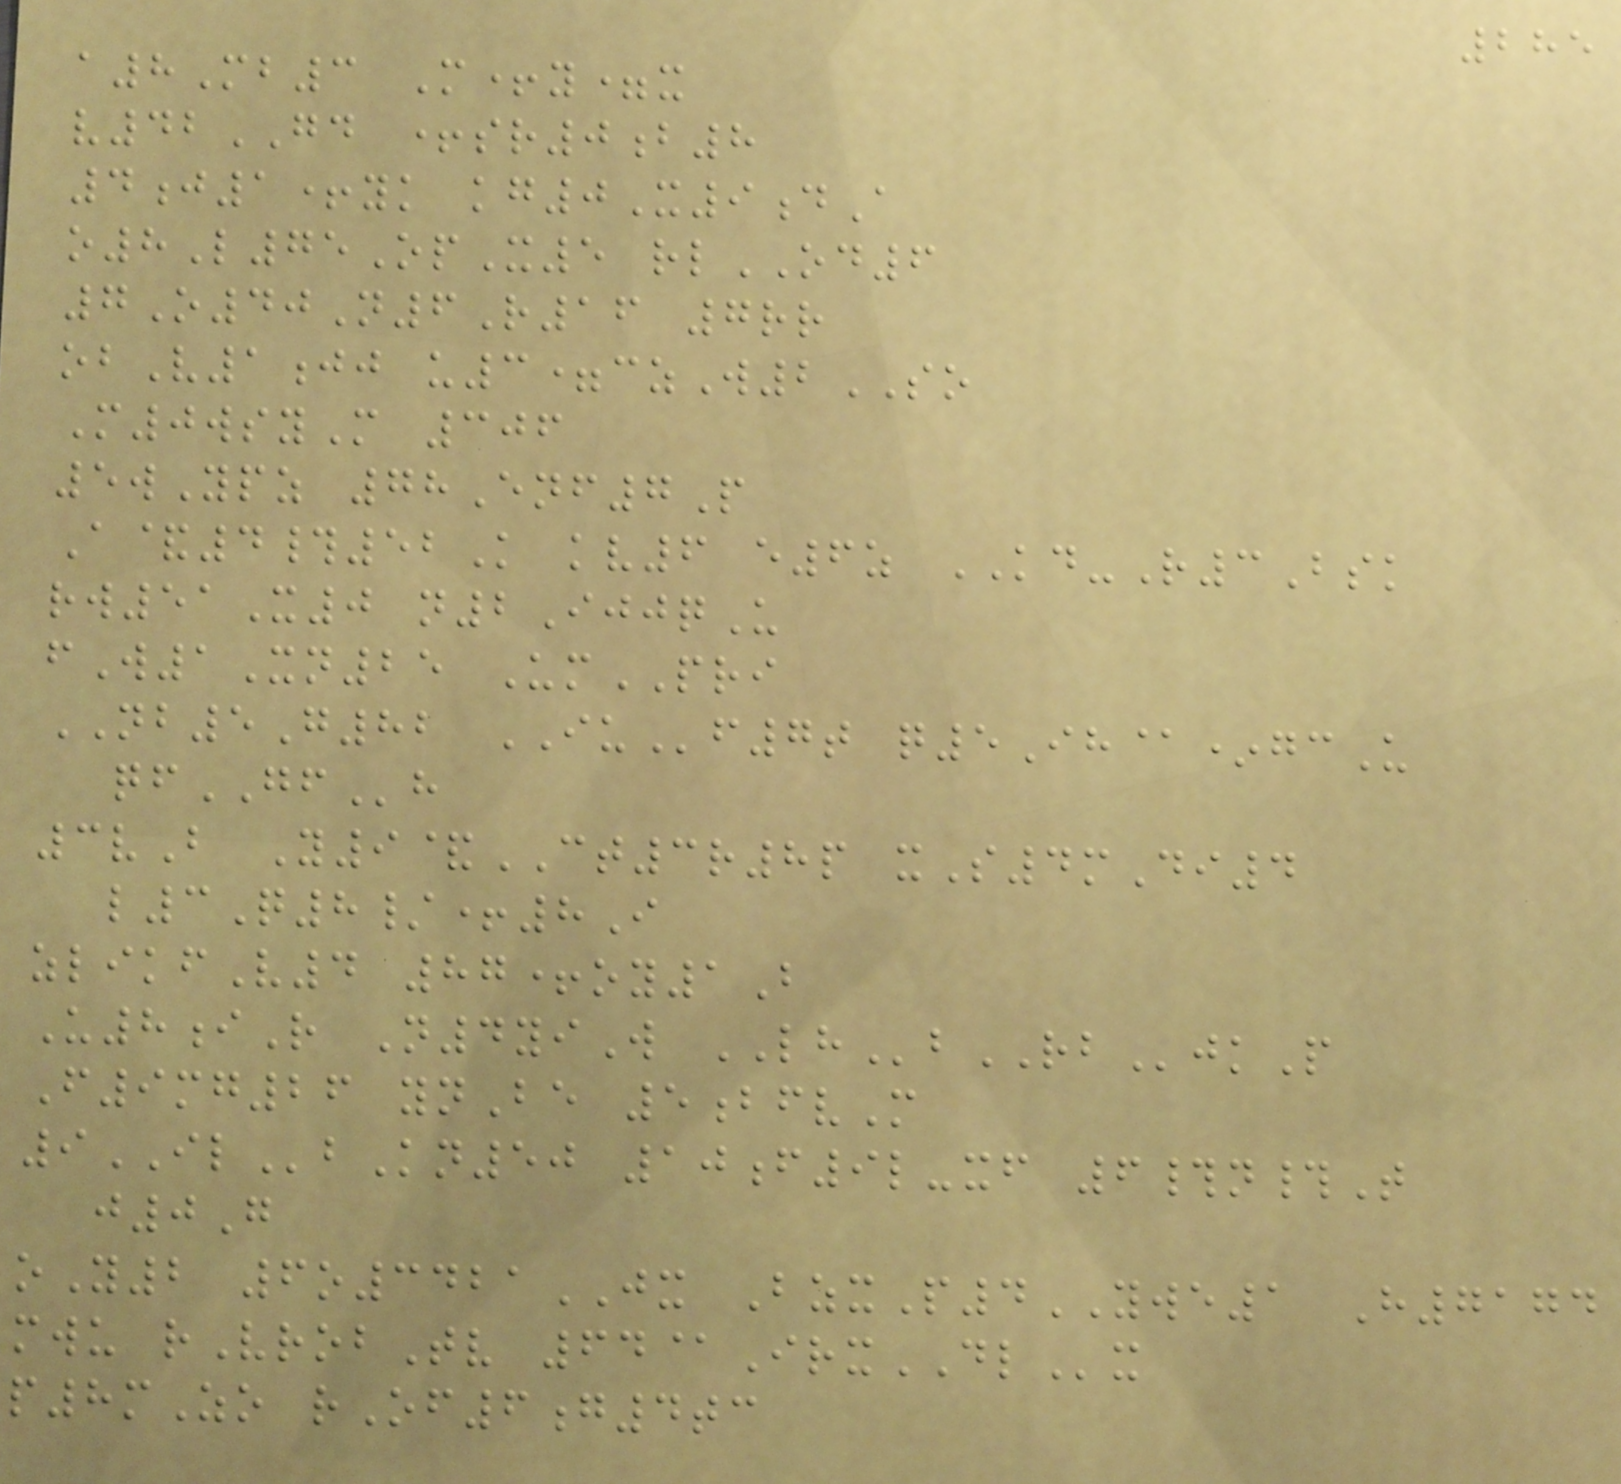285
a8Mb3 M+y=x
v42GD +sr0b8
4j1+yk kg0X9dA
o8L75OpX5 rlOD6
7O40N6R16 7rr
obV1jj u3=czW2SO
M0wsyM 306
5wYpz 78Enf7P
A&4#52K kv6 e6z KD-R3Bsk
rw51X0 n2IjjqU
fW1Xn25 UmPRI
NB5G82 IUf7t q5Ih@*gcU
qfGFh
3vB Y9&CT3r8p xS4mDi4
l3Q8/+8I
zlikfV4 87+oy1B
U8iR N4yiW LHbRBjkP
F9mg26 ynBe 5bfvM
9ILbKn50 10f9l-xf 6#n#T
j0G
oY2 6o3421JX BzxP4YWE1 H7174
mwu rVrobTv 64@IrxDLx
p8mZo rOf6g4tc
